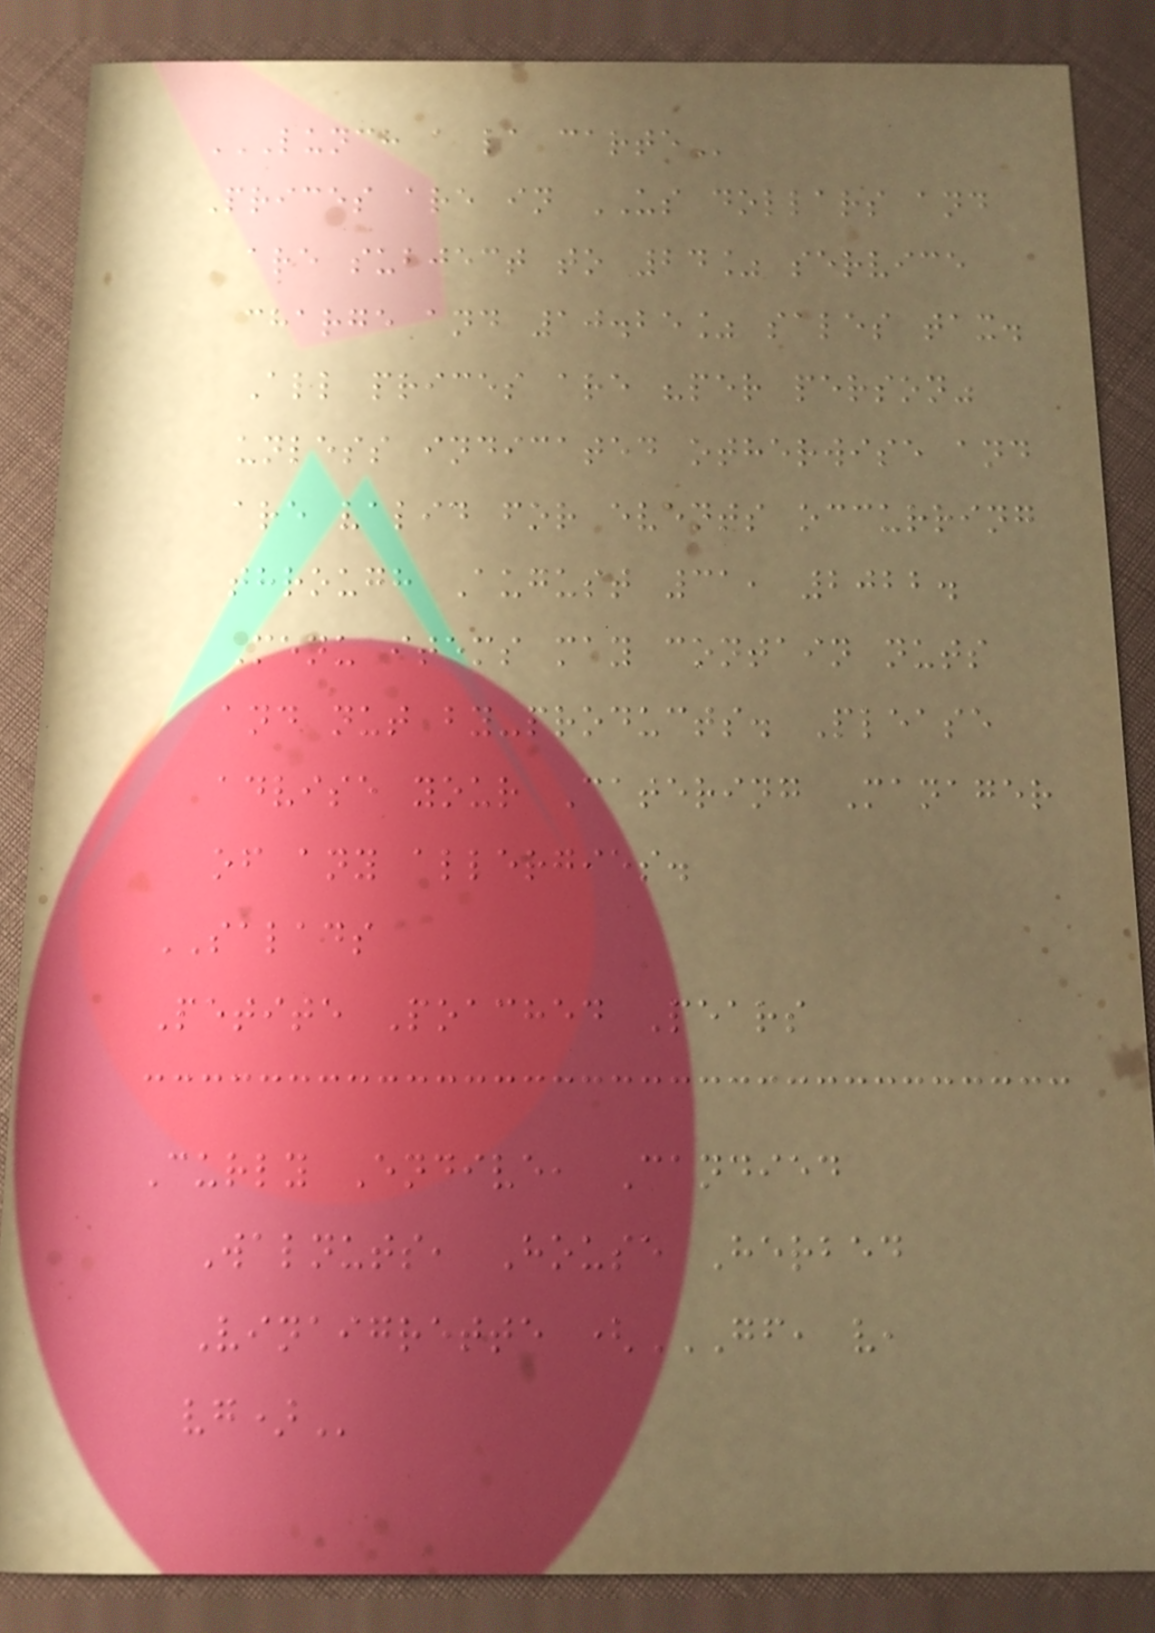LUNCH A LA CARTE
Prices are in US dollars and
are subject to 24% service
charge and 10.25% sales tax.
All prices are "per person"
unless indicated otherwise and
are valid for events occurring
through August 31, 2022.
Menu items may contain nuts
and nut by-products. Please
advise your Catering Manager
of any allergies.
SALADS
Petite Poached Pears
Curly Endive, Candied
Walnuts, House Herbed
Vinaigrette (GF, V,
VG)
